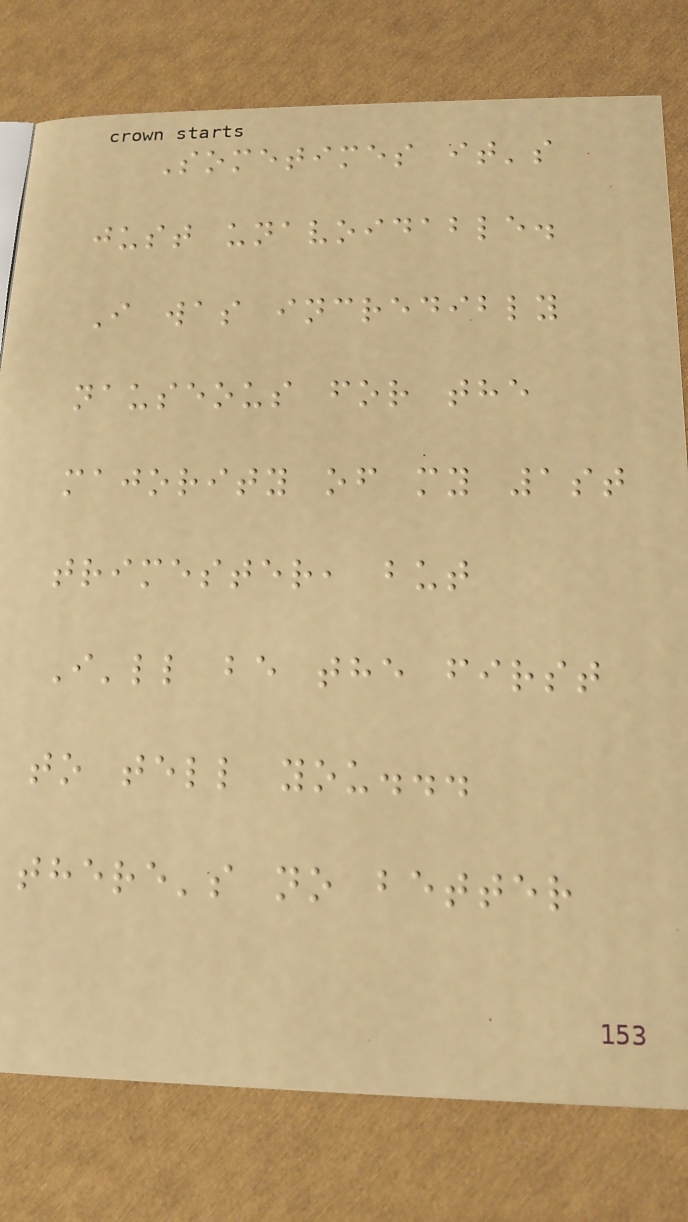Sometimes it's
just unavoidable.
I was incredibly
nauseous for the
majority of my 1st
trimester, but
I'll be the first
to tell you...
there's no better
